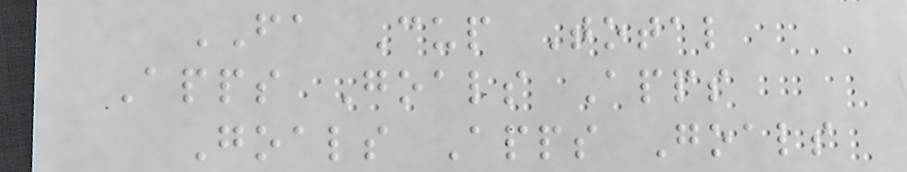FA Cup Total
Apps Goals Apps
Goals Apps Goals
